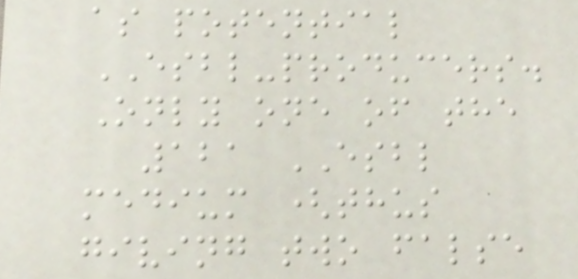as potential
ESBL-producers.
Only one of the
121 ESBL
medium (thus
giving two false
